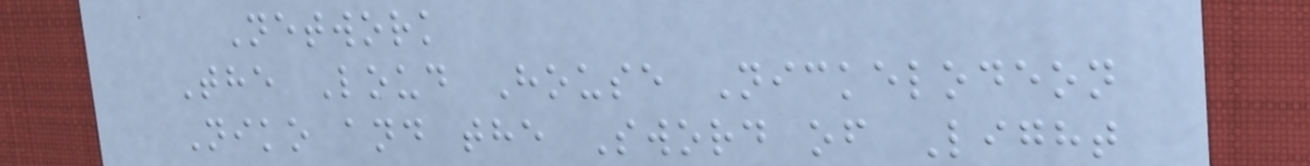Network
The Loud House Nickelodeon
Niko and the Sword of Light
